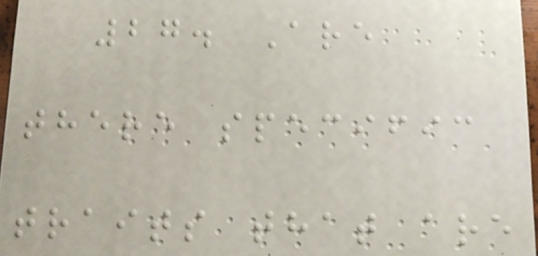27. Are
there specific
traits that are
